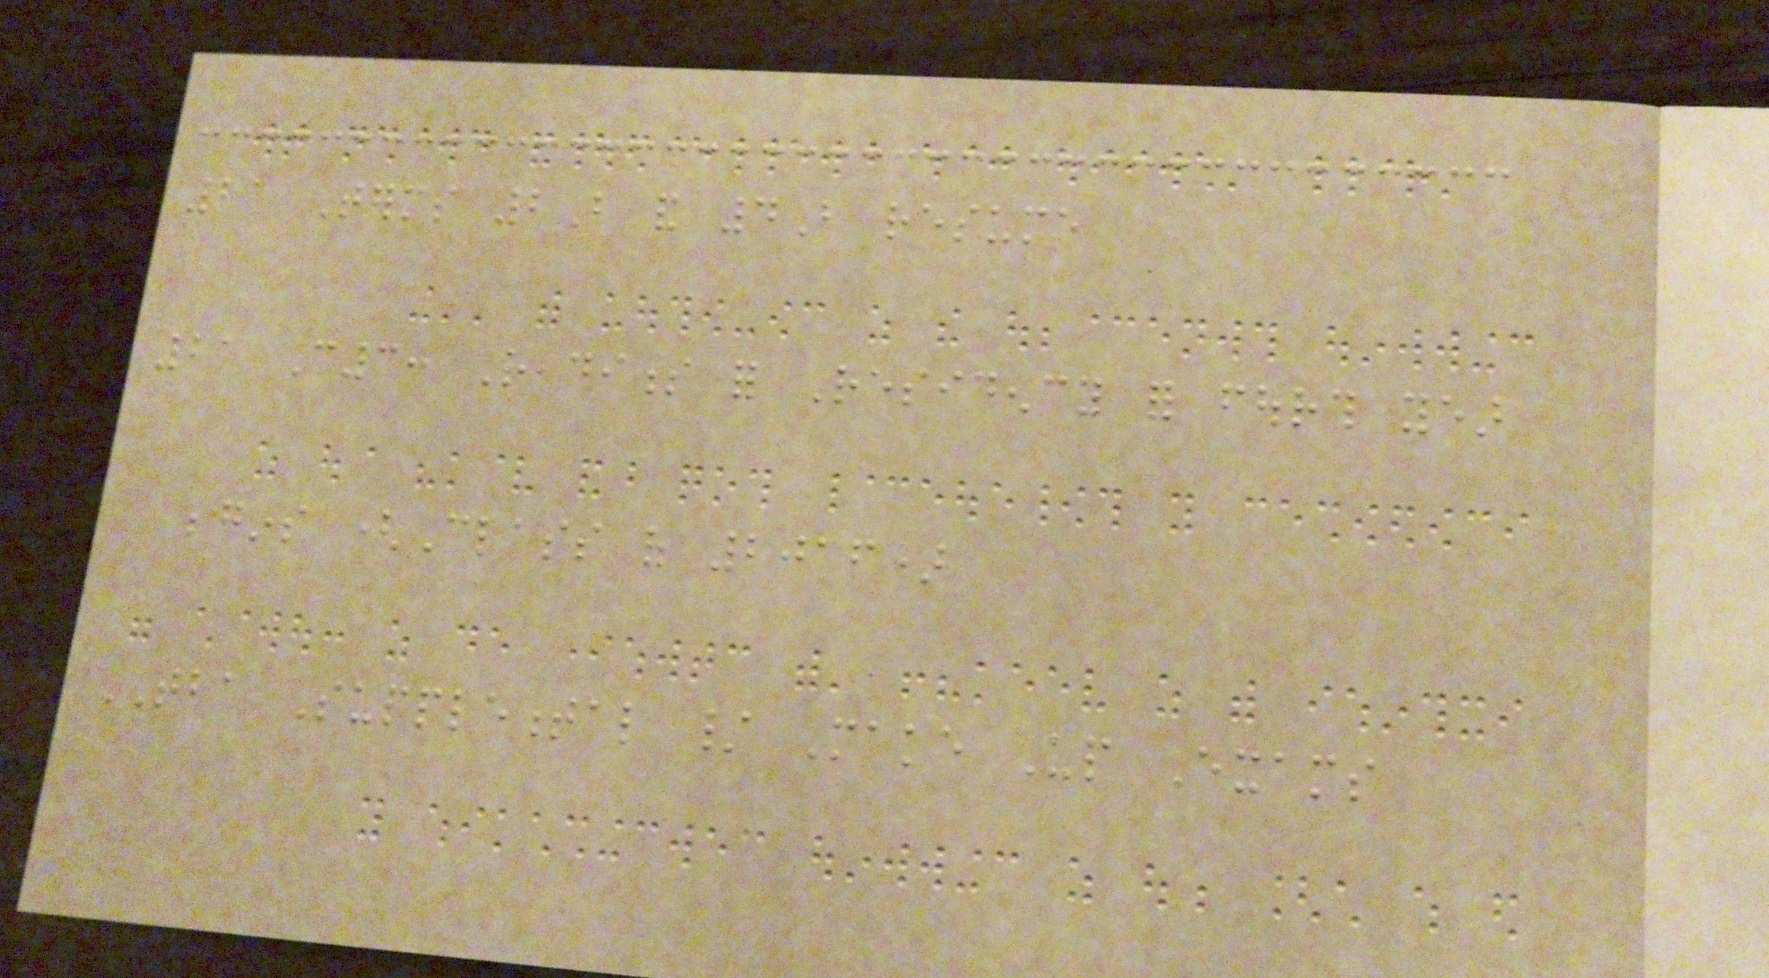21 Terms 2B and 4B resume
21 C3: Readiness for Residency for fourth year
begins (Class of 2016)
TBA Supplemental / Make Up Exams
